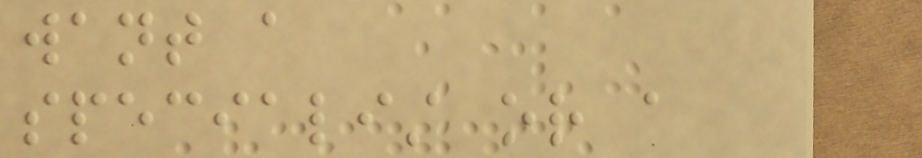want a
specialist or a
